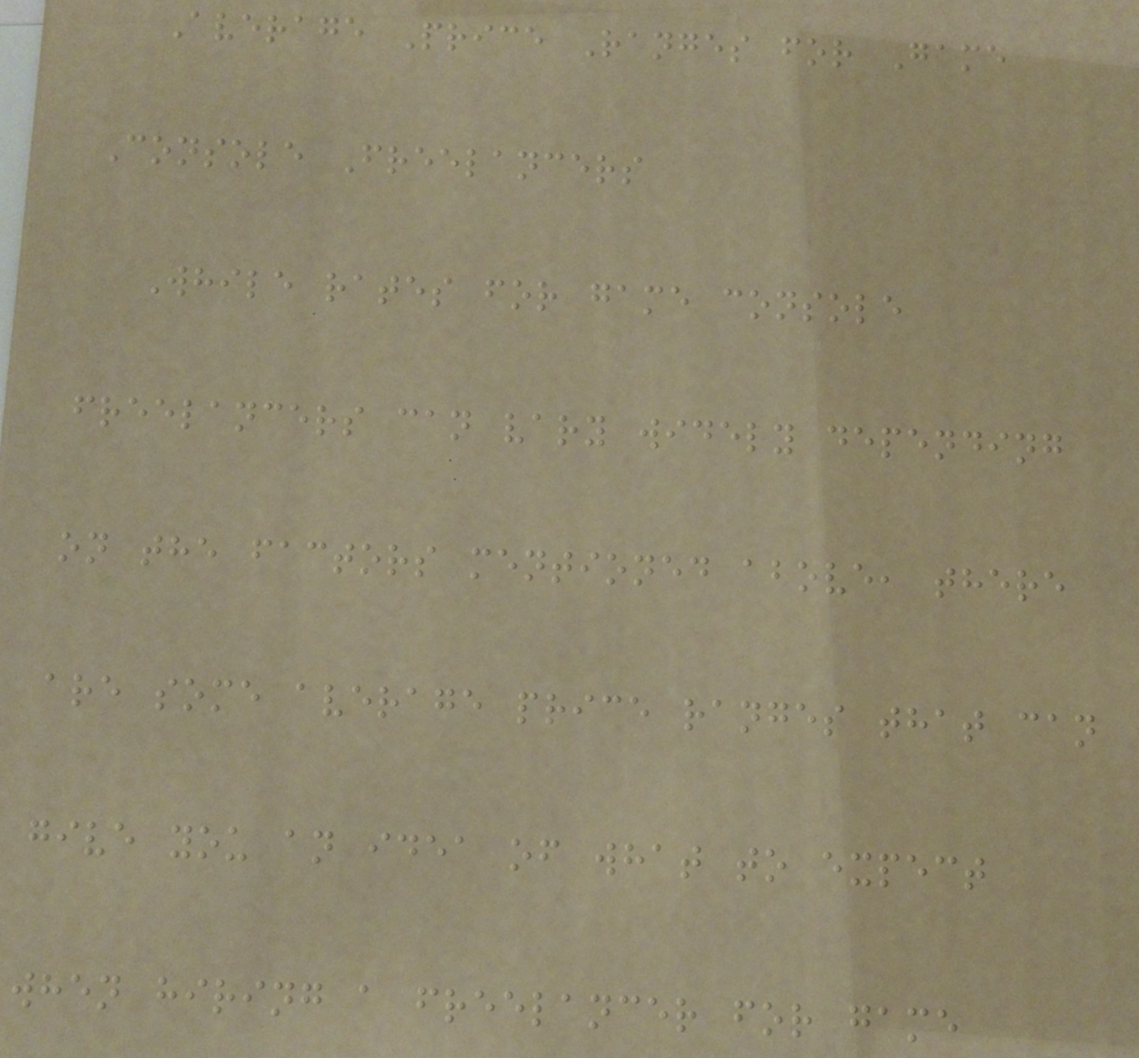Average Price Ranges for Game
Console Freelancers
While rates for game console
freelancers can vary widely depending
on the factors mentioned above, there
are some average price ranges that can
give you an idea of what to expect
when hiring a freelancer for game
